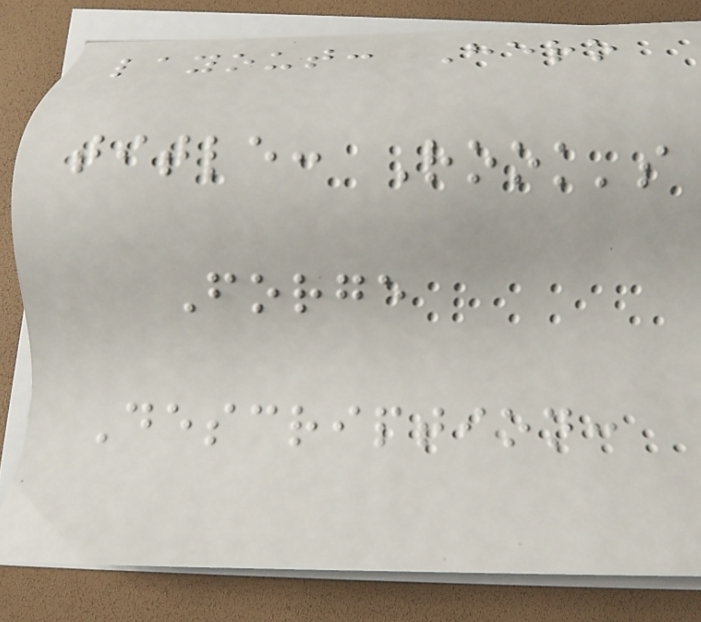layout: Hero
title: Rook's
Forge
Description:
